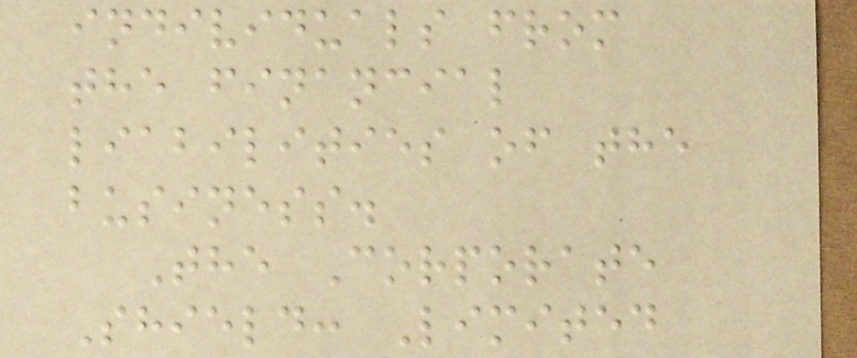individuals from
the financial
liabilities of the
business.
The Corporate
Shield: Limited
